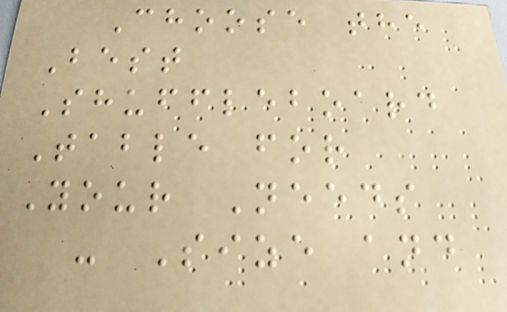Choose the
Best
Shuffleboard
Table for
Your Needs
- Size and
